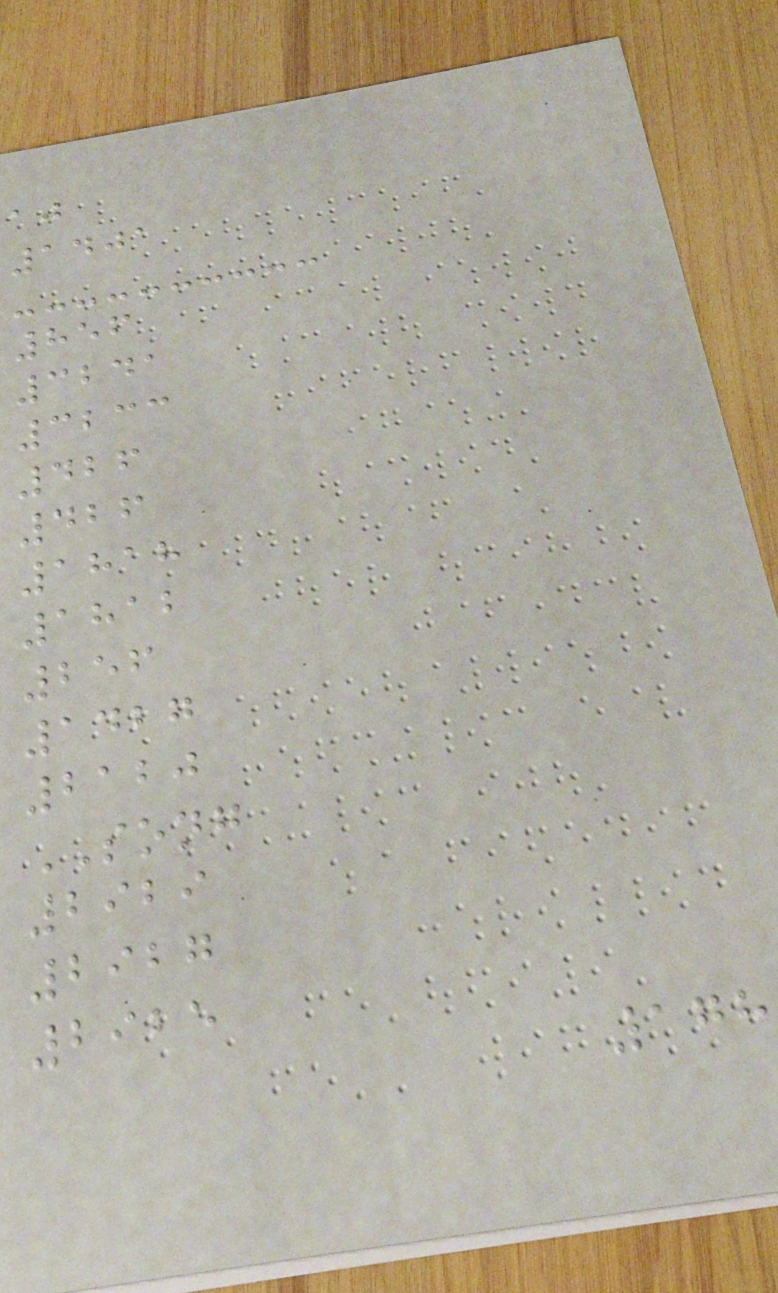aj
1401
856
3241
3233
426
426
1818
1812
256
1427
2120
SONG
2929
2927
2925
178
